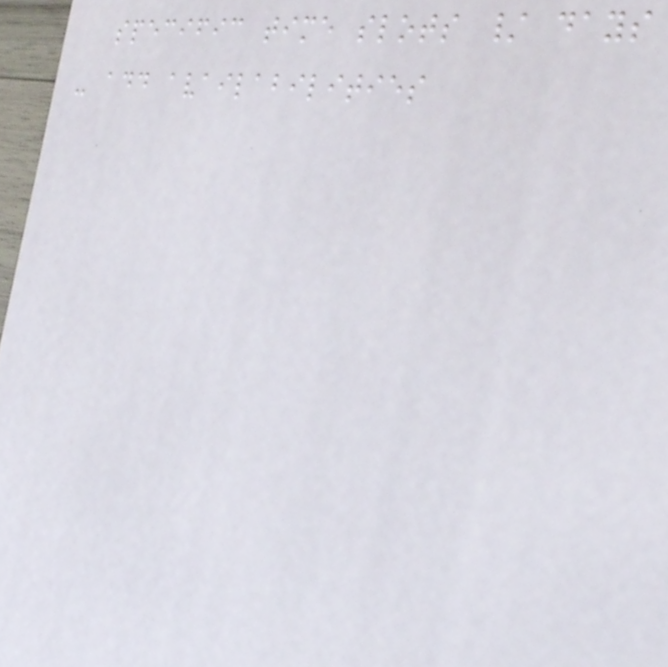specific time slots / days
- add availabilities
